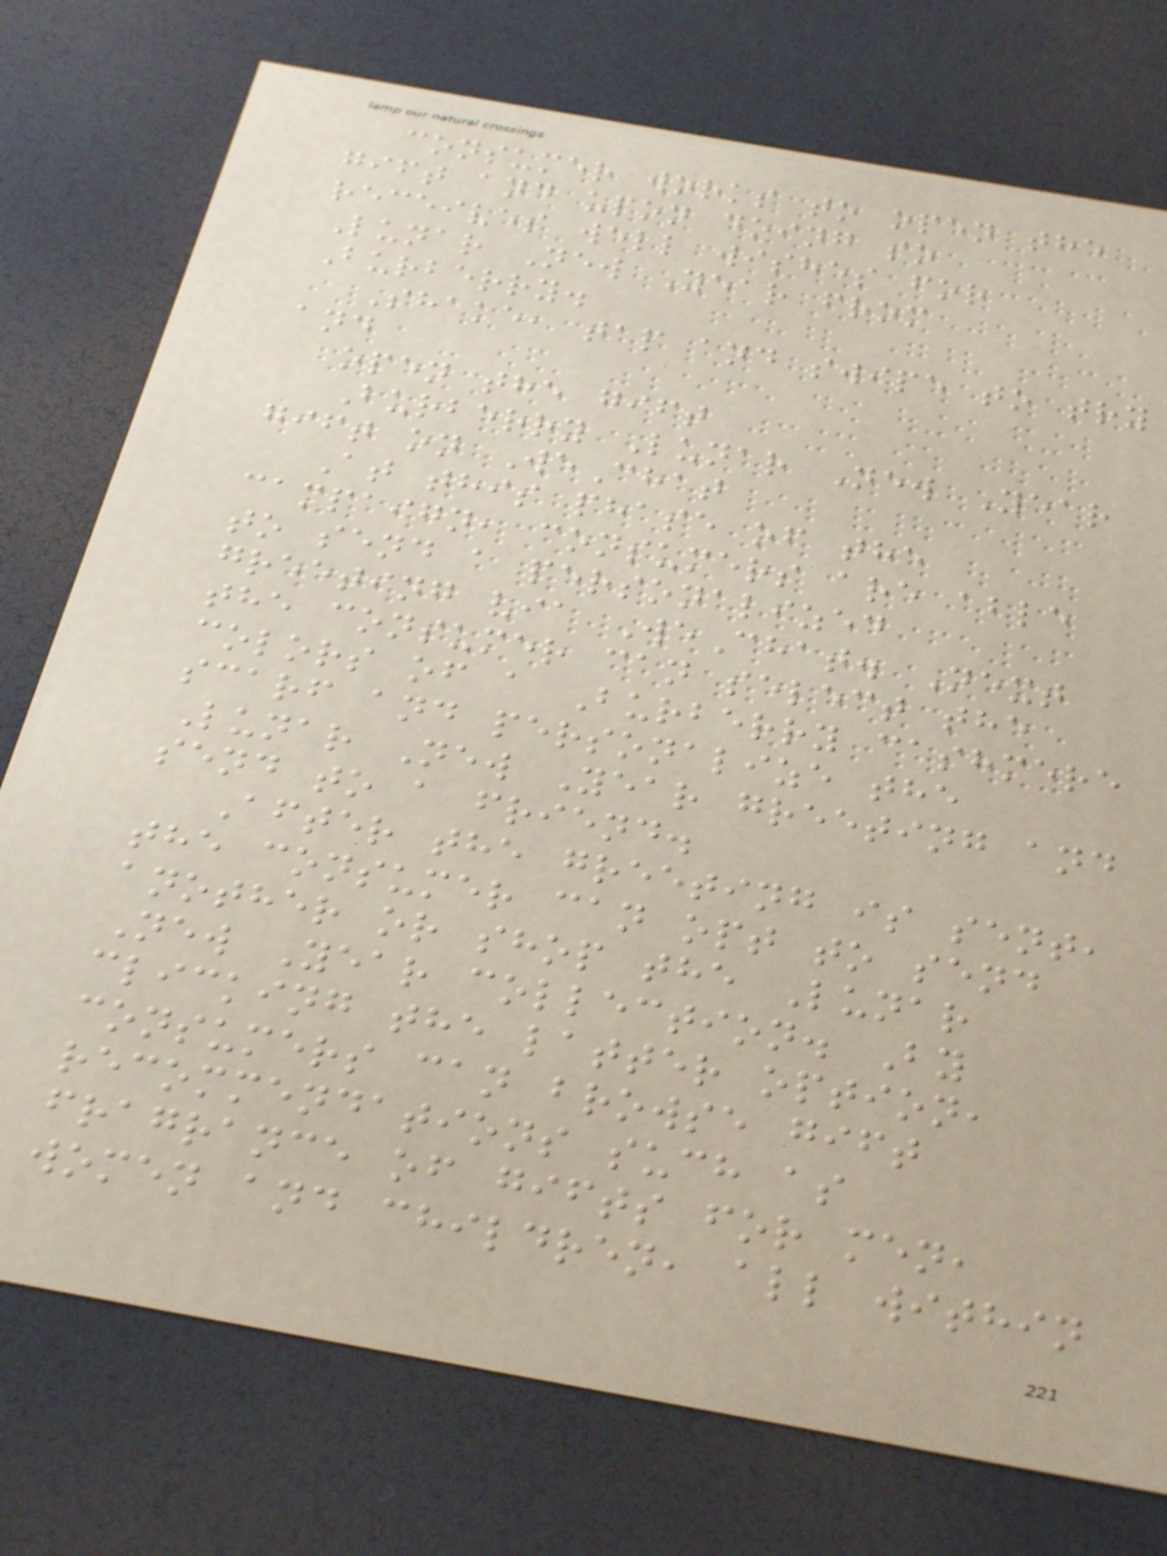consumer works to open the
gift and upon doing so
receives well wishes for
Lunar New Year from
Burberry.
Shake, tap and swipe to try
and
open the gift
Burberry Lunar New Year
gift on WeChat
At this phase of the
campaign, consumers are able
to send a personalized
greeting via WeChat. Next
the consumer can select the
colors of a Burberry cashmere
scarf and personalize the
Lunar New Year greeting and
send to a friend.
After the greeting is sent,
the consumer can opt to send
another or shop the Lunar
New Year collection. By
clicking the latter option,
consumers can browse gift
recommendations such as
fragrance of gifts for men,
women and children, all within
